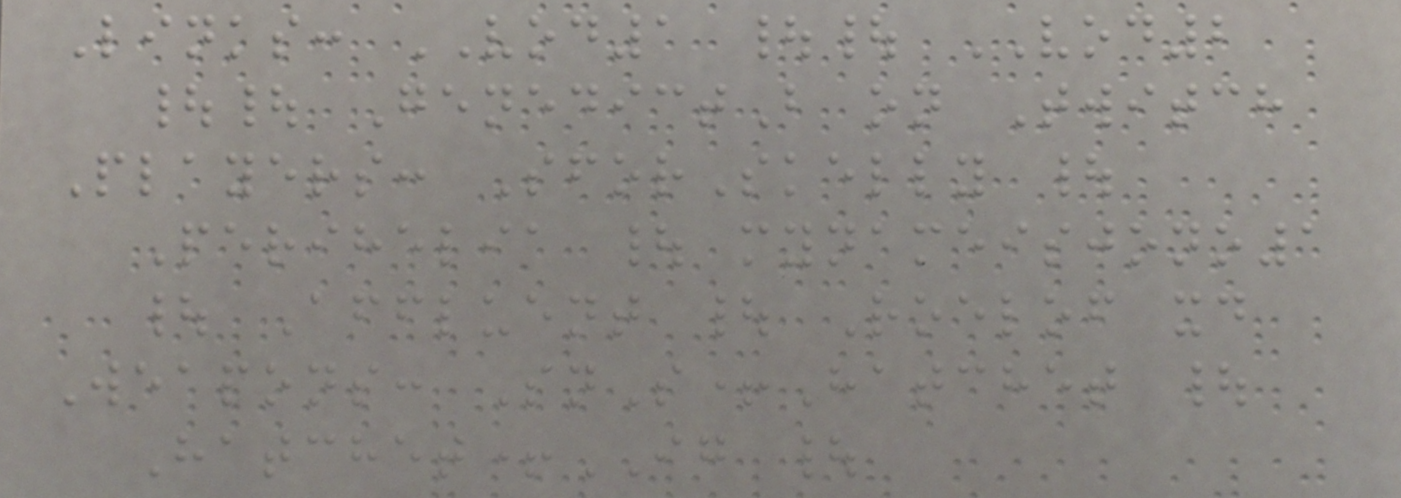Links: VOD1 || VOD2
|| GenedictB on Twitch
Players: SforSkelly |
Perihelia | mynameisjono1
| Affluent | Roelof xd
Weapons: SnS+Hatchet |
Hatchet+IG |
